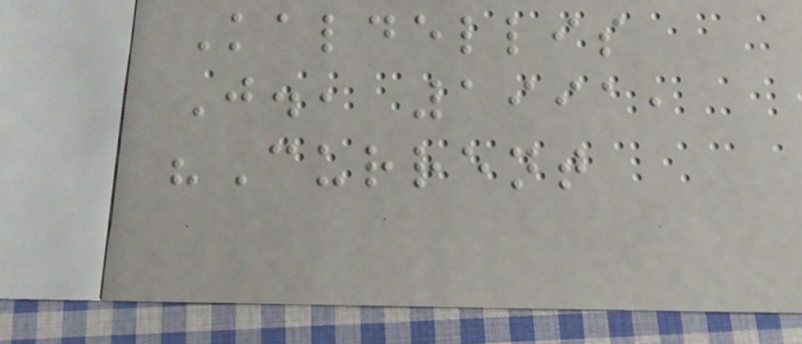Kaldellis
J., 1991,
"Current
